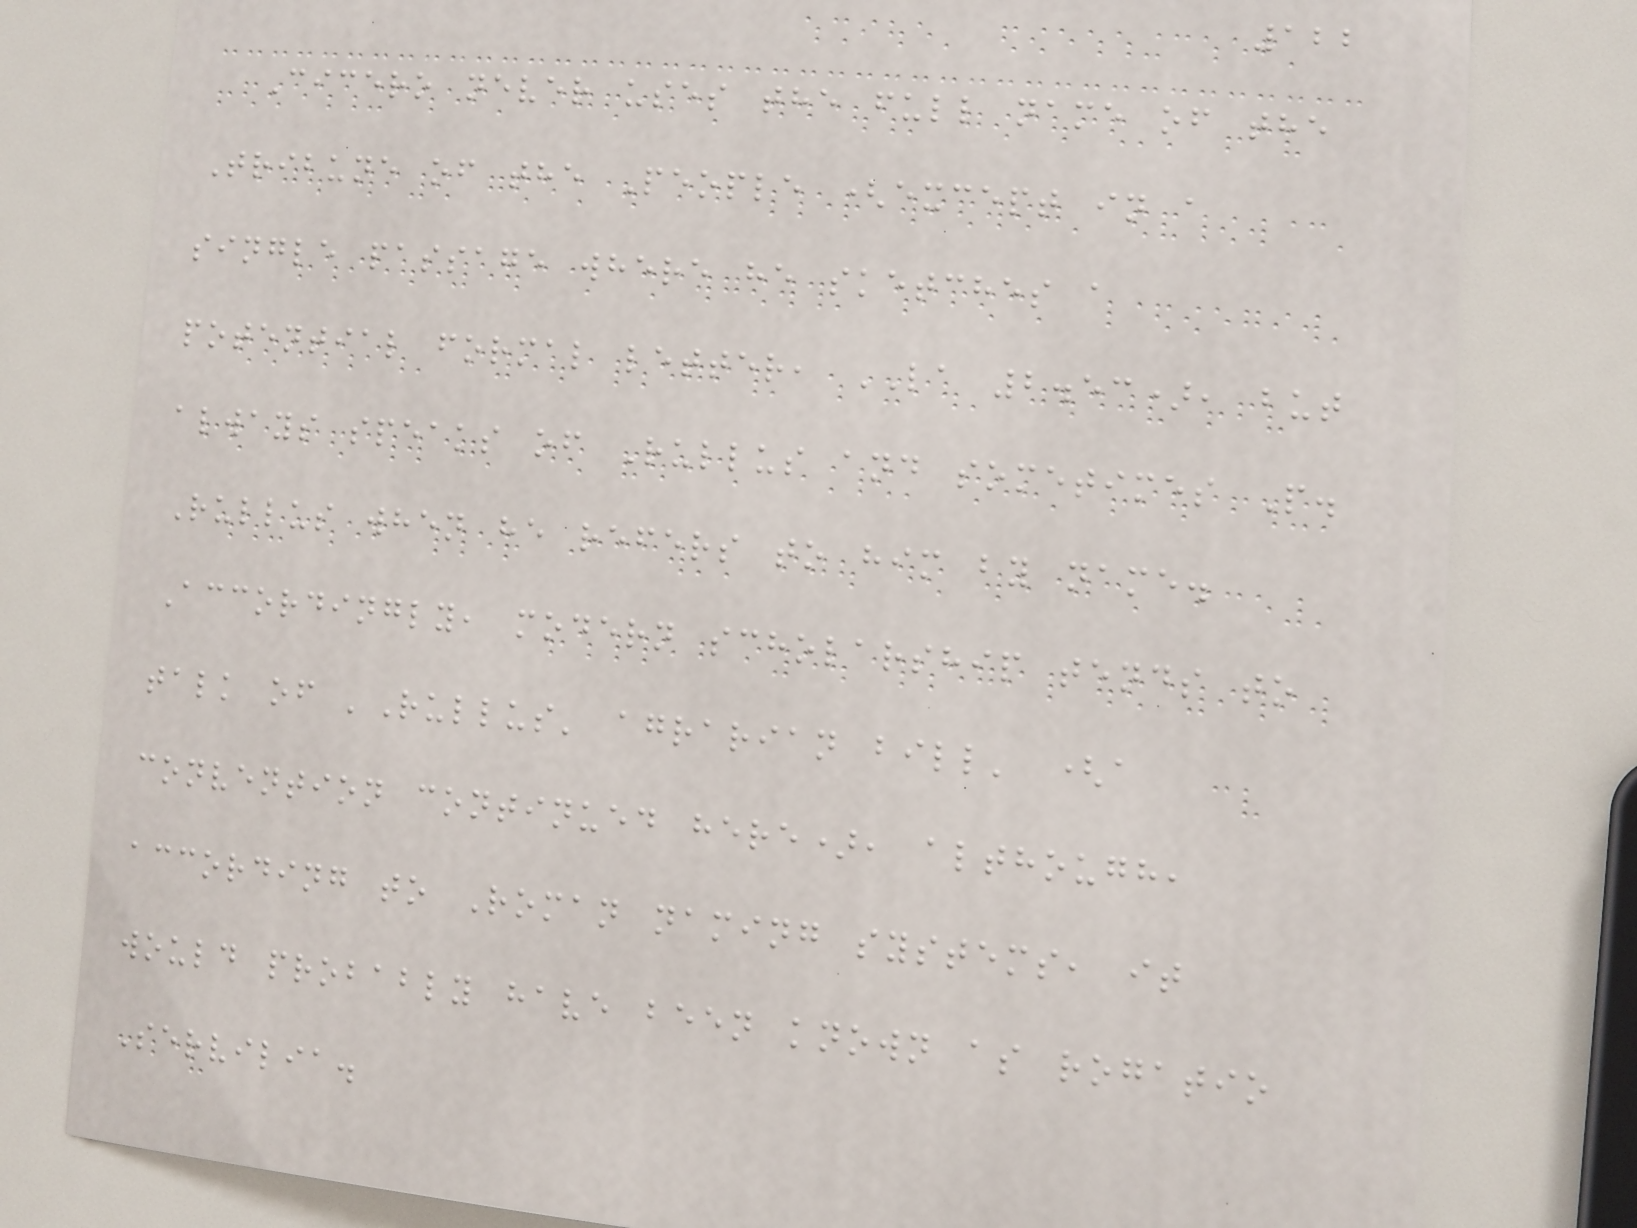122
Cicero never uses the full name of the
Tribune of the People (except in a
single passage where he sketches a
potential formal letter, LA 2.53), but
always speaks of Rullus and sometimes P.
Rullus when he refers to him by name.
Accordingly, modern scholarship tends to
talk of 'Rullus' agrarian bill' (a
convention continued here), although,
according to Roman naming systems, it
would probably have been known as rogatio
Servilia.
